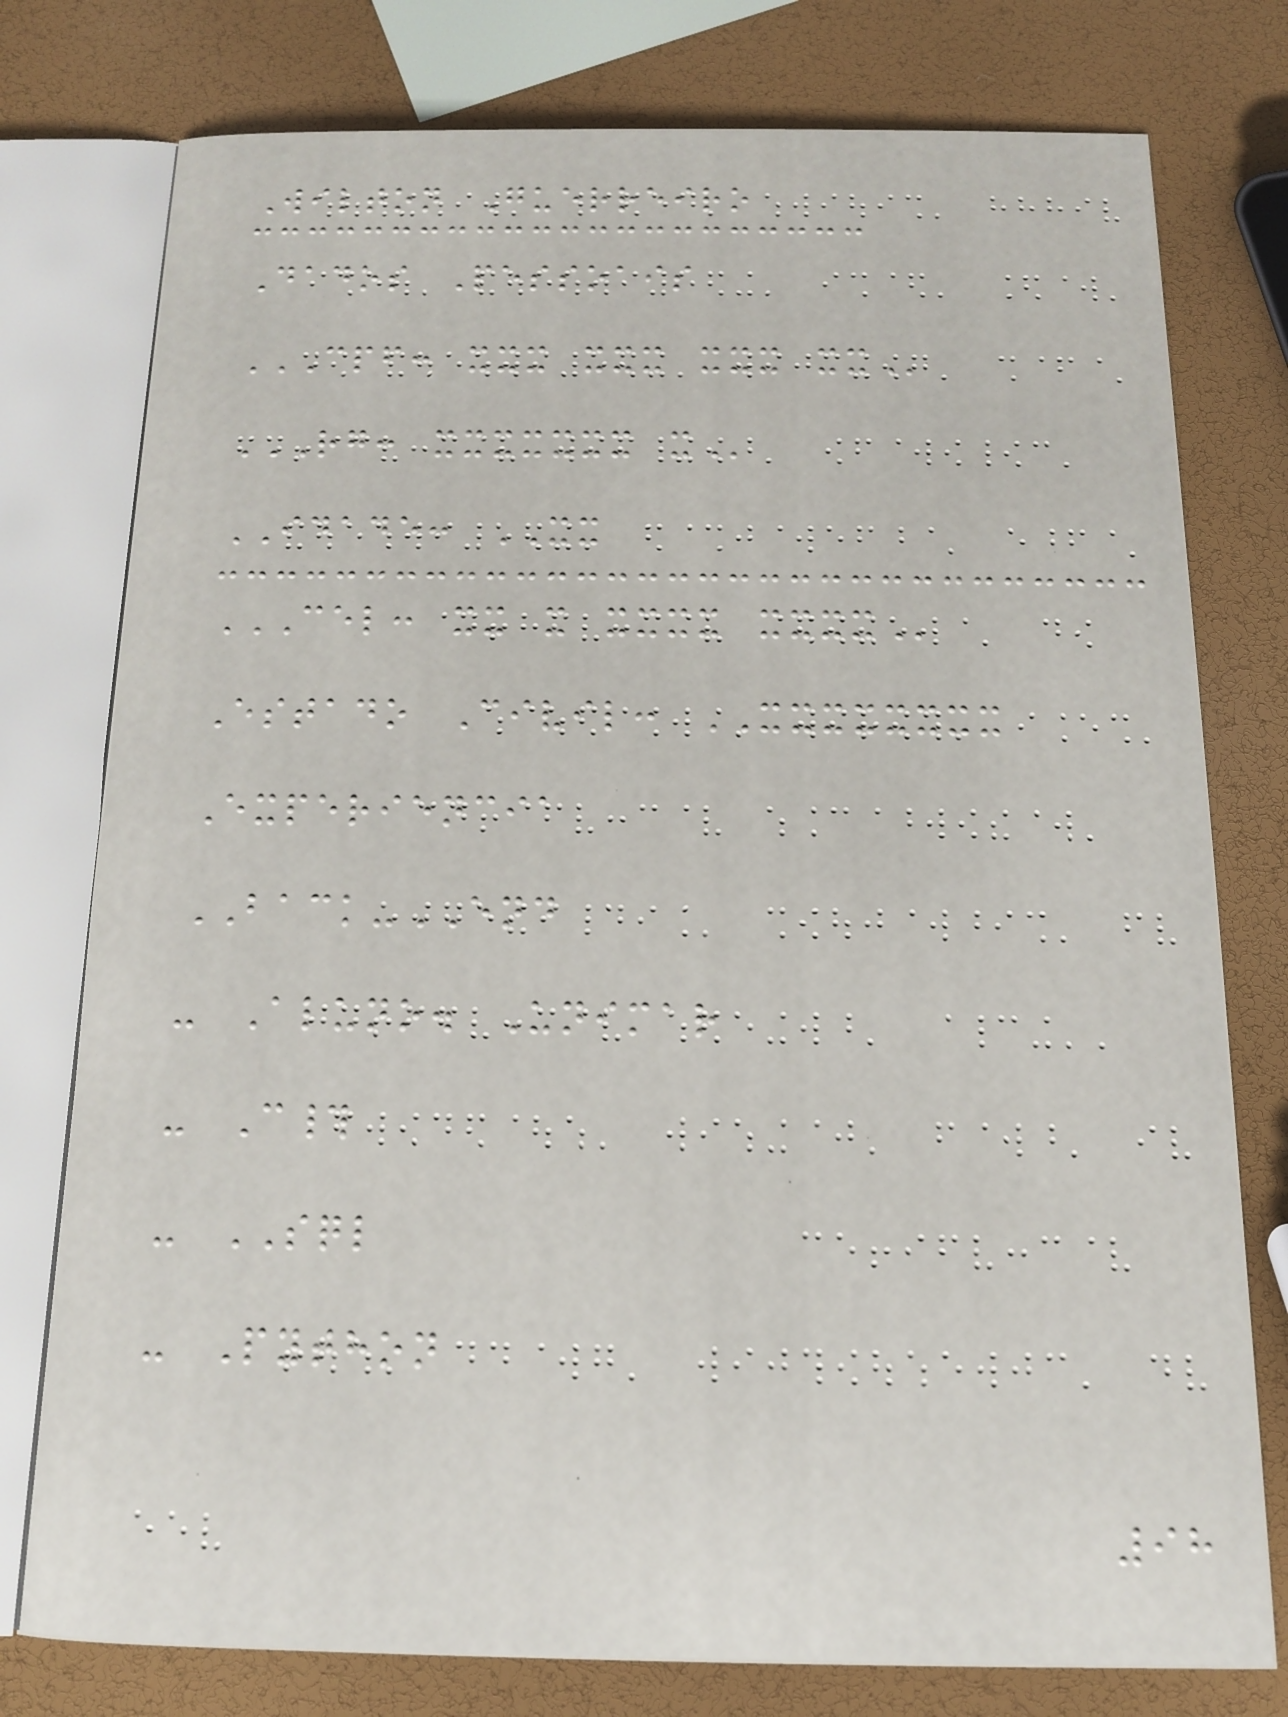Wilton Guerreiro
Dados Pessoais
CPF: XXX XXX XXX XX
RG: XXXXXXX X
IDADE: XX
CEL: XX X XXXX XXXX
Estado Civil: XXXXXXXX
Experiencia
BACK-END
- Aluno. Unimar
- C#
- SQL
- Python
98
